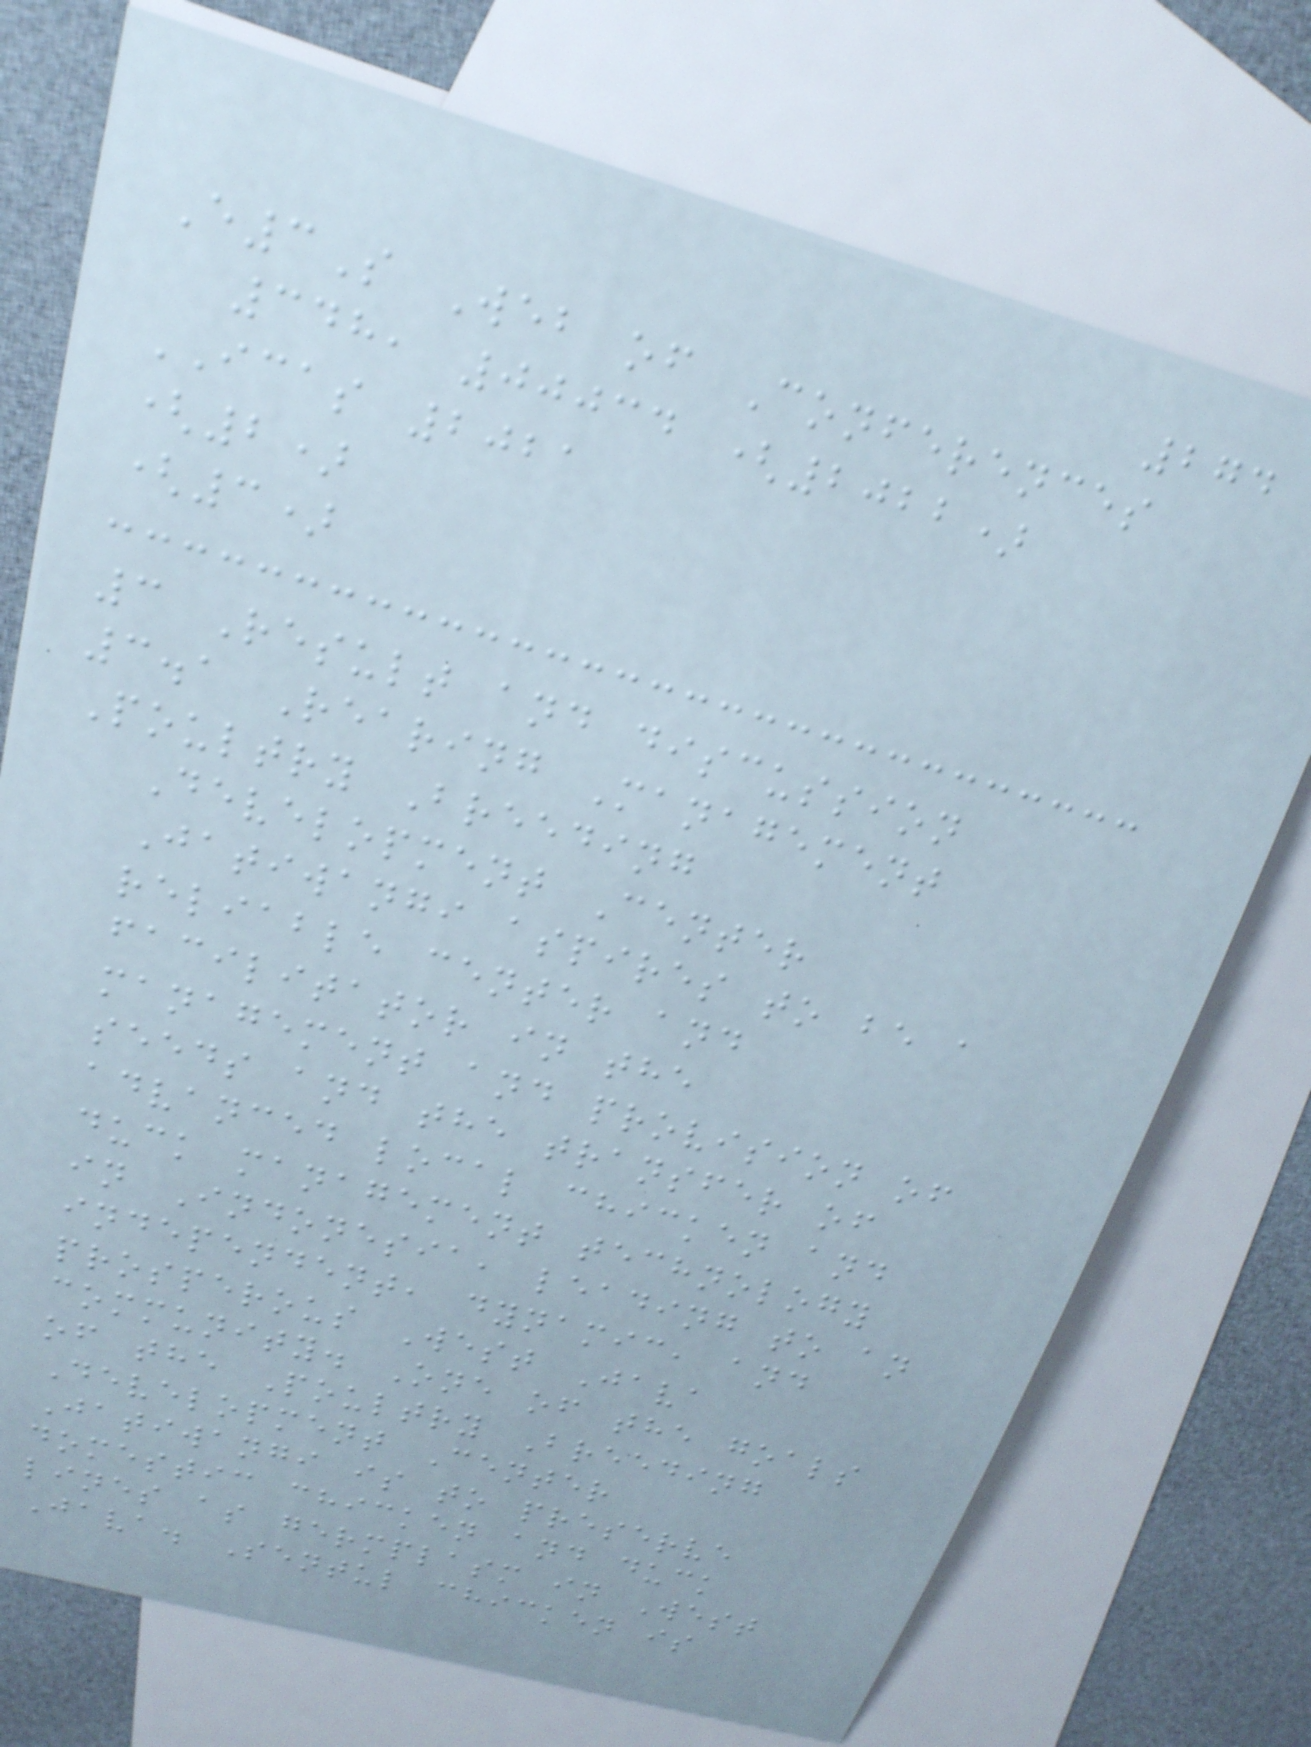274
E3S Web of Conferences
348, 00034 (2022)
ICAS 2021
(2)
(3)
3 Result and discussion
3.1 Rearing Management
Poultry Breeding
Development Center
Jatiwangi aspires to be a
reliable center and
facilitator in the
management and provision of
seeds and the transfer of
advanced local chicken and
duck management technology
in Indonesia, leading to an
independent, dynamic, and
prosperous West Java
community. One of the goals
of the Poultry Breeding
Development Center
Jatiwangi is to preserve
domestic chicken and duck
lines as germplasm in West
Java. Sentul chicken is
